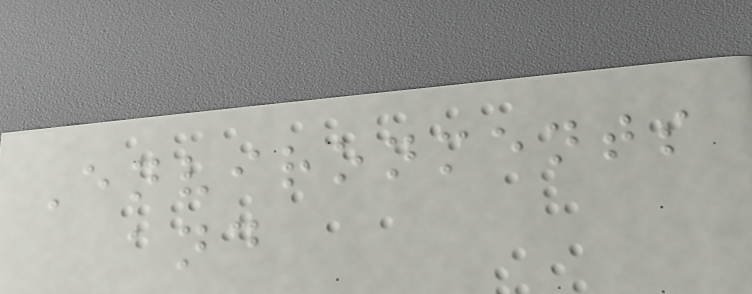Environments
and
